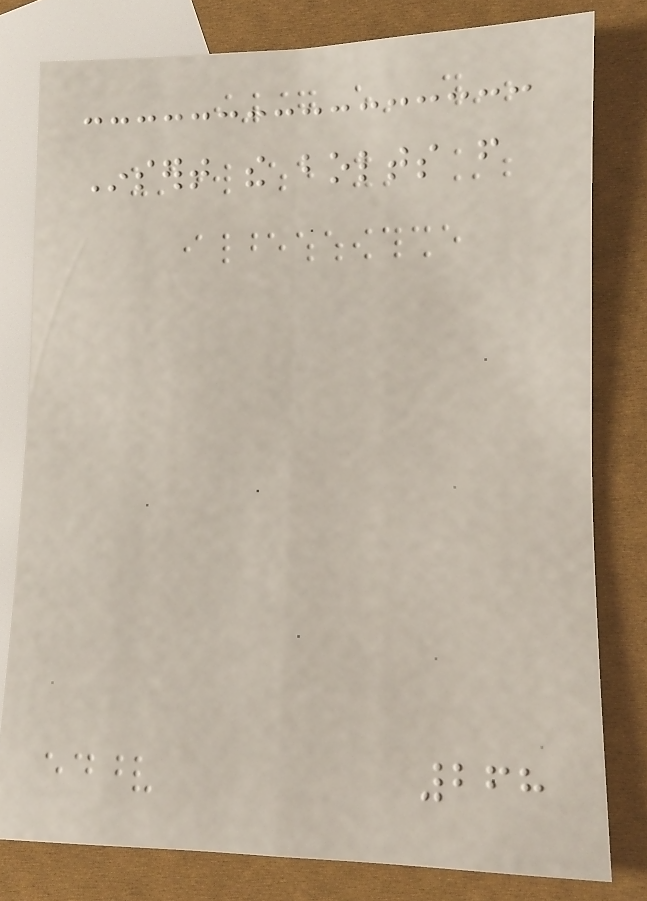Insert the bolts from
268
